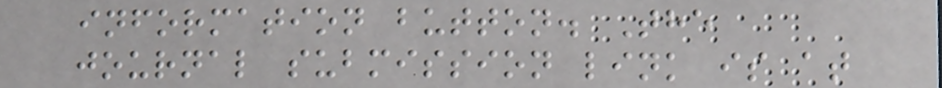information button. The
journal submission link is at
